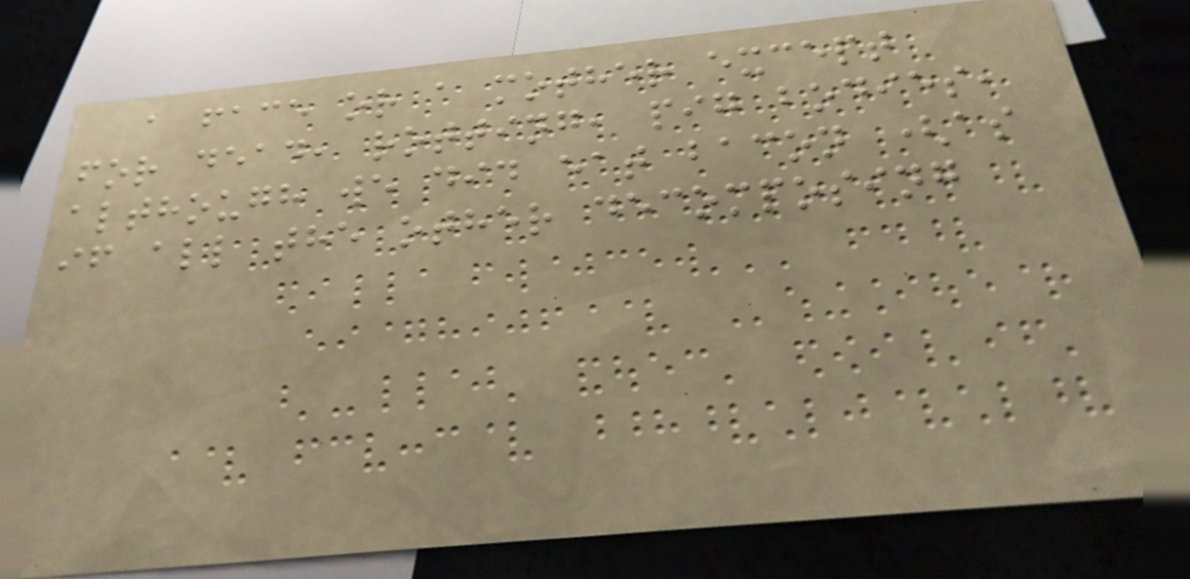a face or a mother except
for dead, rotting, pig bodies,
although we did eat bacon (as
if all the other decomposing
